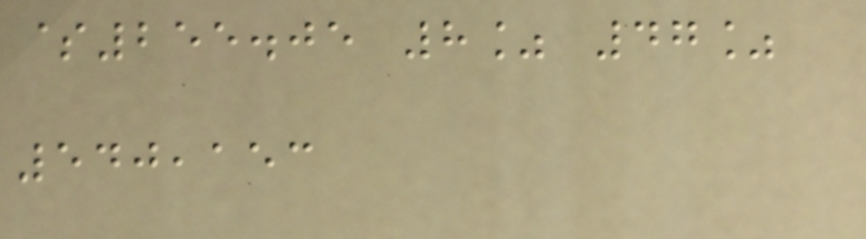$255.05 8% 47%
540,153
